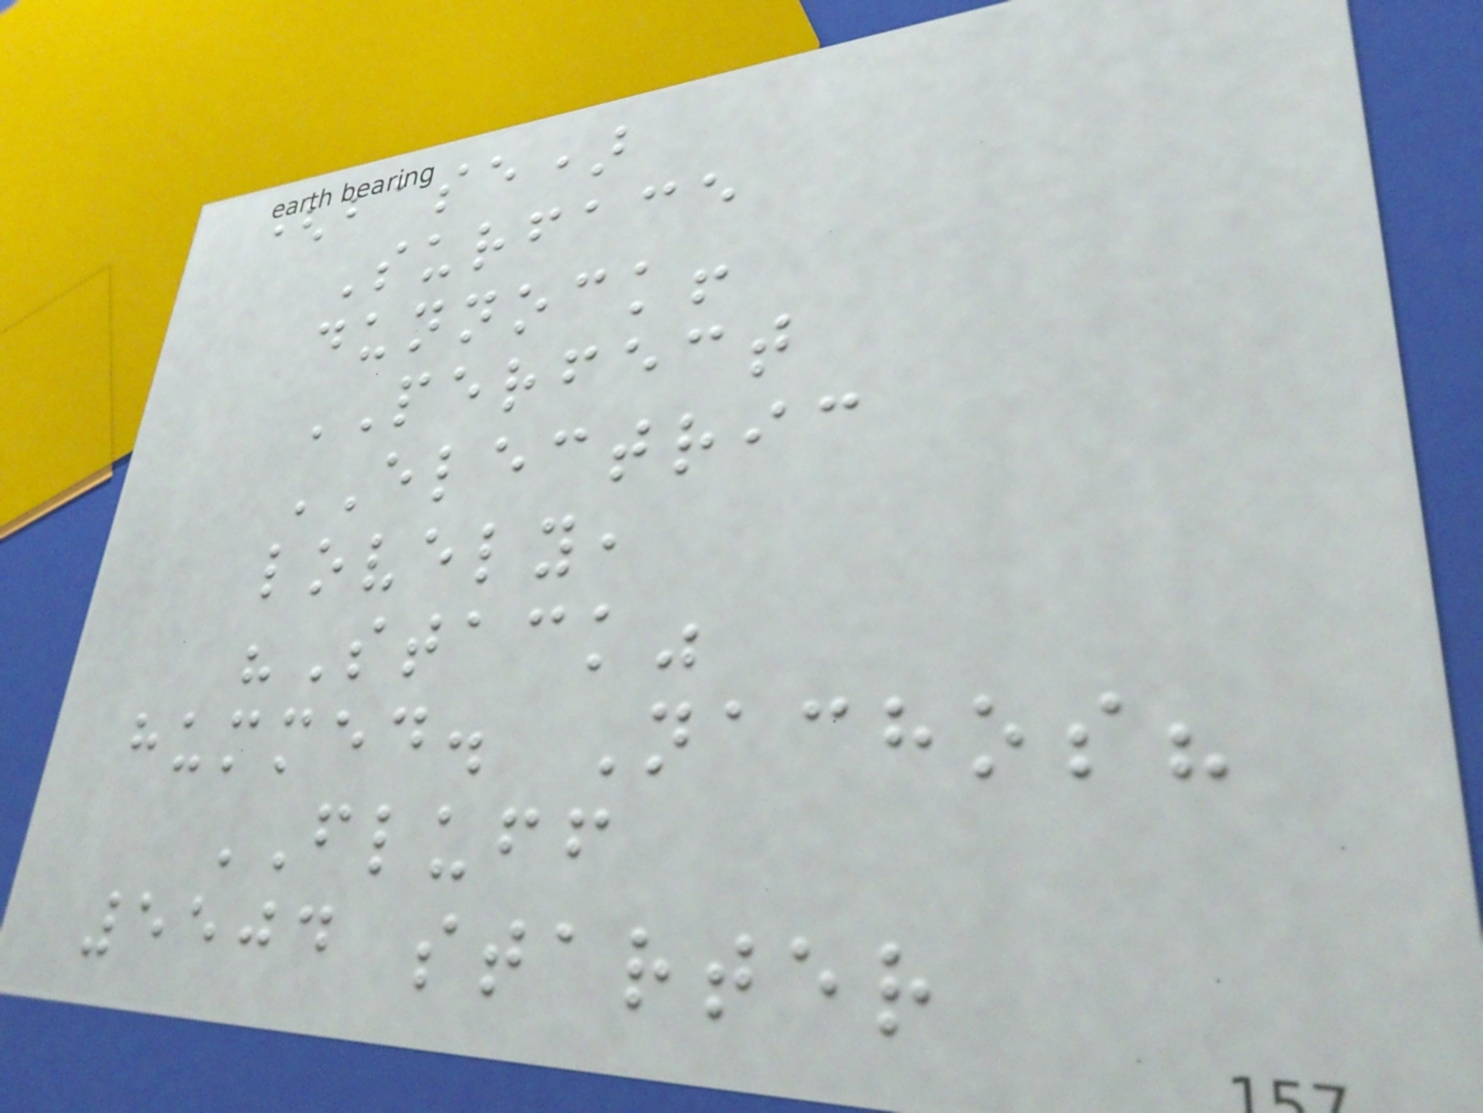(base)
Surface
dunnock!
PERFECT
ELECTRIC
lovely,
"Stack"
hummed. Nachos?
FLUFF
5504 starter
